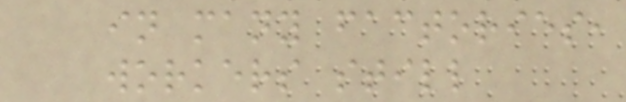in many factories,
workers still
